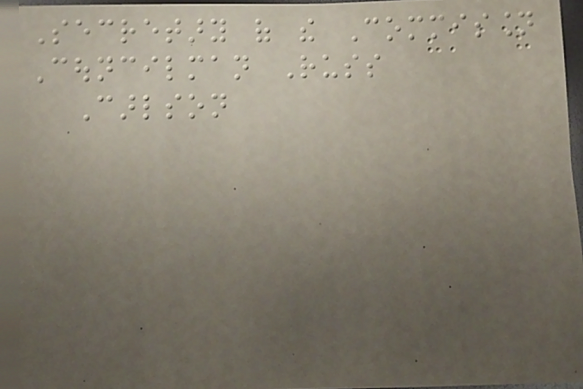Secretary of the Commission
Councilman Russ
Carlson
